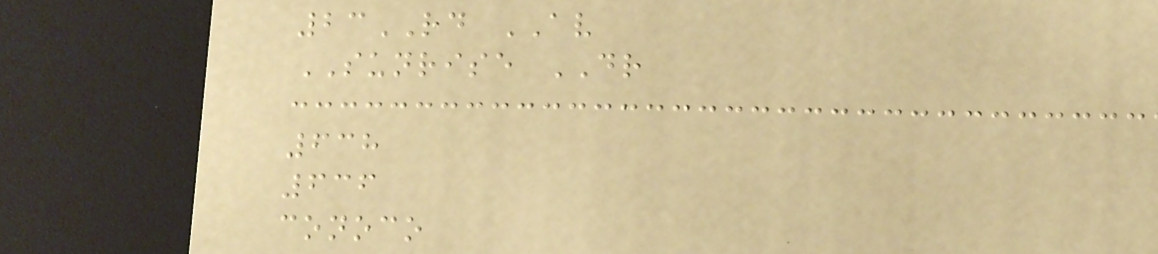23RD AV
SUNRISE DR
638
636
conoco
